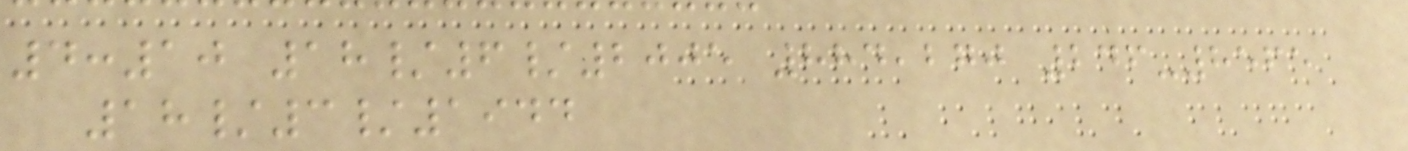4:10 18/6/2005 884,270 246-8565
18/3/1944
